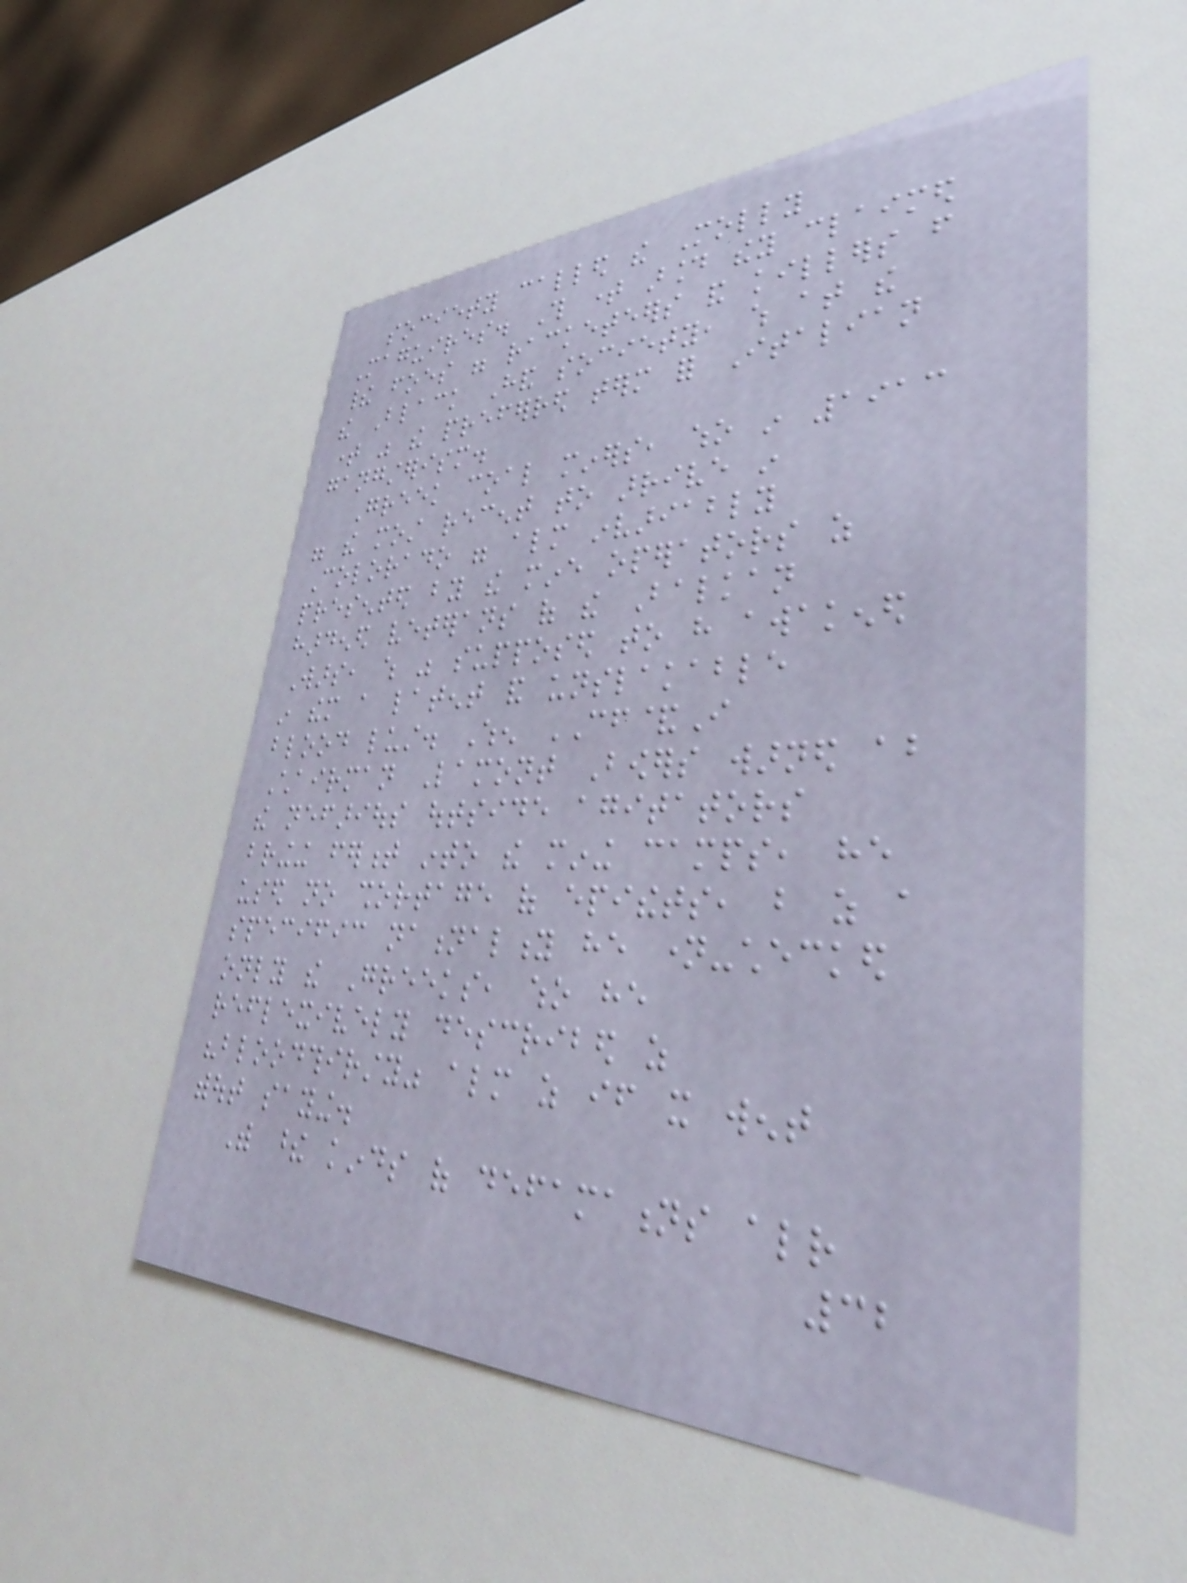society called the Molly
Maguires. This time around they claimed
their foes were racketeers and killers from
the Black Hand society, which at the
time was the preferred term for Italian
gangsterism.
Greek coal miners, who in 1913
were the most recent to arrive in
Colorado were almost invariably
presented by the mine operators as
hardened veterans of the Balkan
Wars, which was supposed to have awakened
in them a latent and unslakable
blood lust. When CF&I
Chairman Lamont Bowers warned about
the nefarious outside agitators
bringing ferment into the mining camps, he
used no shortage of epithets, but as a
specific nationality he name-checked
only the Greeks, who he
reflexively described as
"bloodthirsty" almost as if it went
without saying.
With these kinds of defamations already
32
